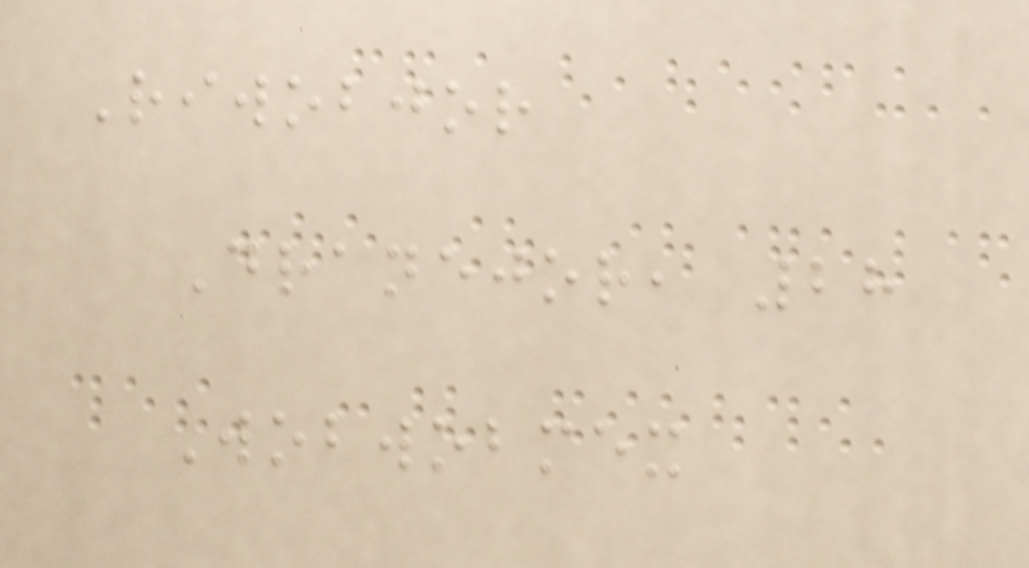Riwobjor
Dranejor, 28
Wobwobmex
